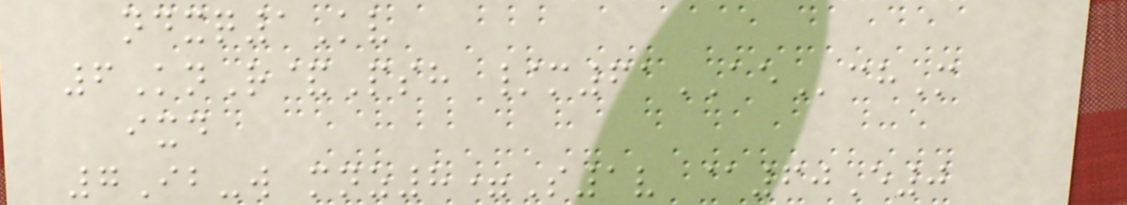ndxq1Kv
6KnR&Psh /m61AEchM
ixd
7Ib-w mnz8=S1v @60E0
